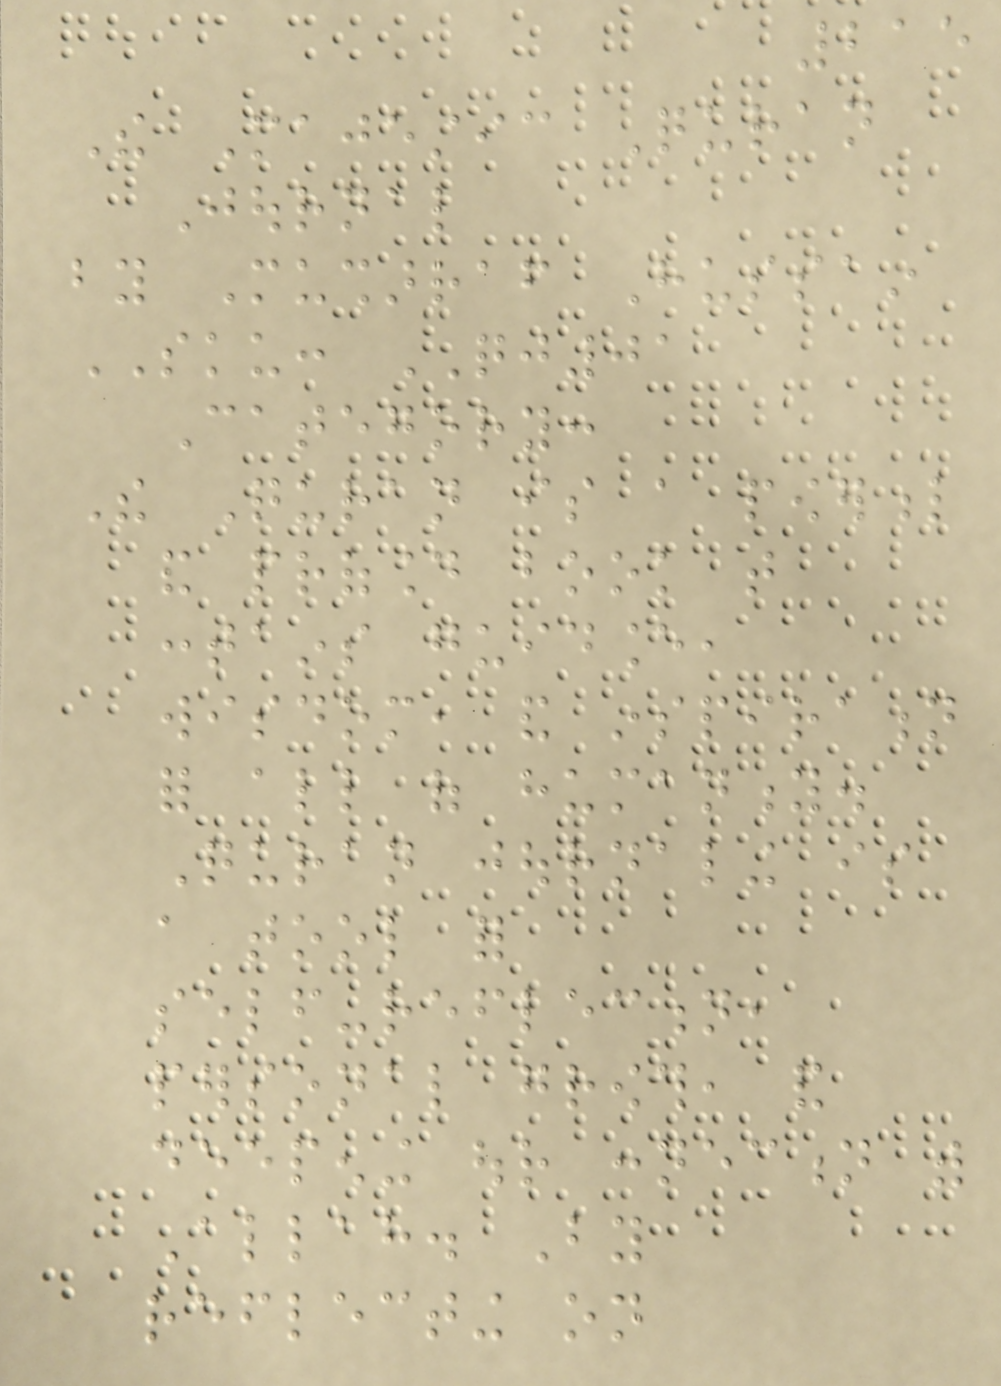215
The Majestic Quran
Journal
by Musharraf Hussain
SKU: QJ01
Category:
The Quran is a powerful
and profound book that
contains guidance,
wisdom, and inspiration
for all of humanity.
Quran journaling is
a tool for
self-reflection,
personal growth, and
deepening our connection with
Allah. By
reflecting on
